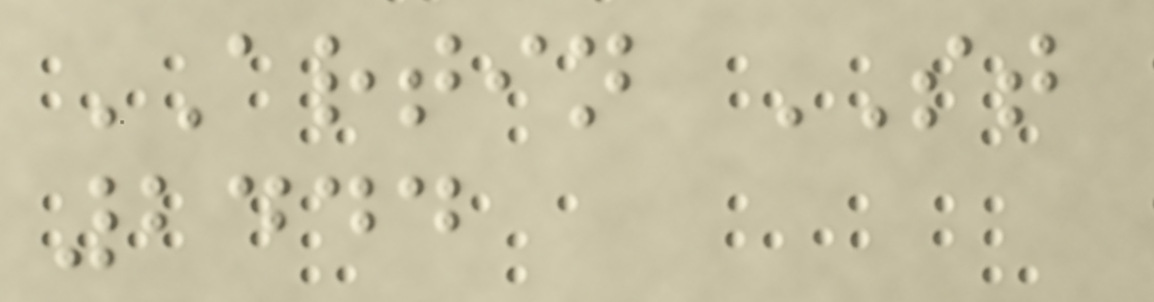ARTIN ST
2444
